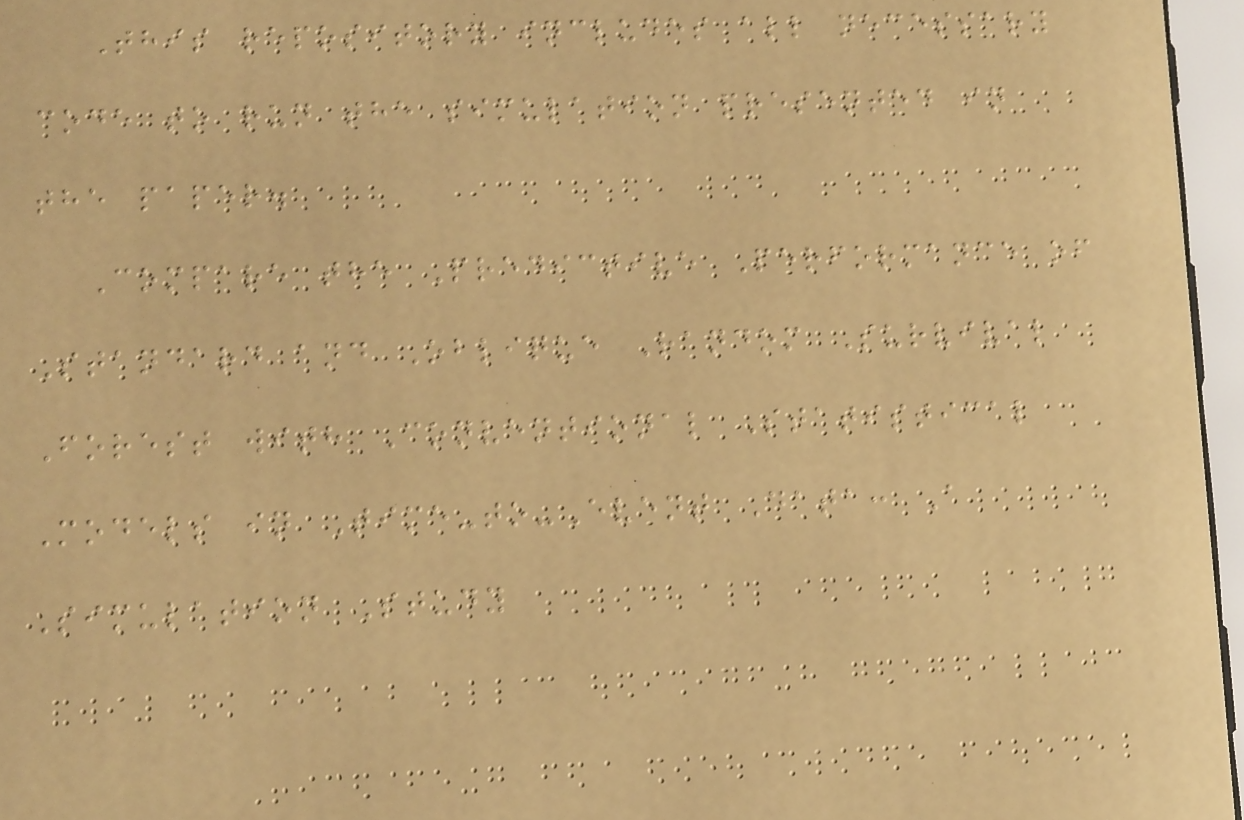This repository includes all necessary
code to run the simulation presented in
the paper.
Compare the Predictive Performance of
Standard and Oblique Random Survival
Forest with Conventional Statistical
Models in Time-to-Event Data: A
Simulation Study
